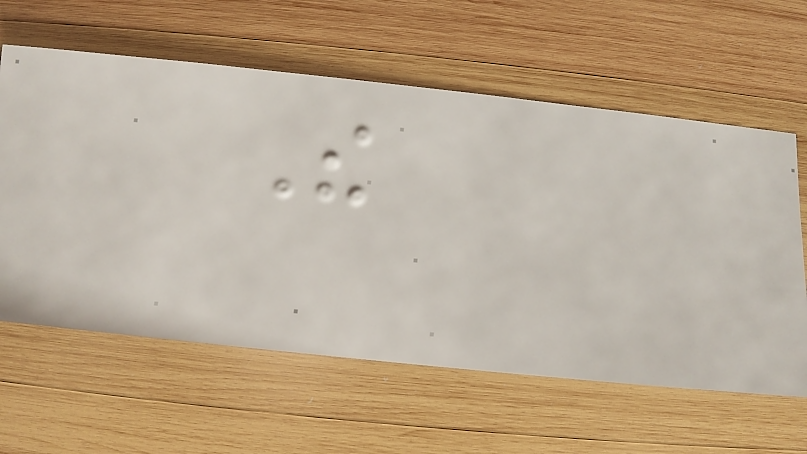The
